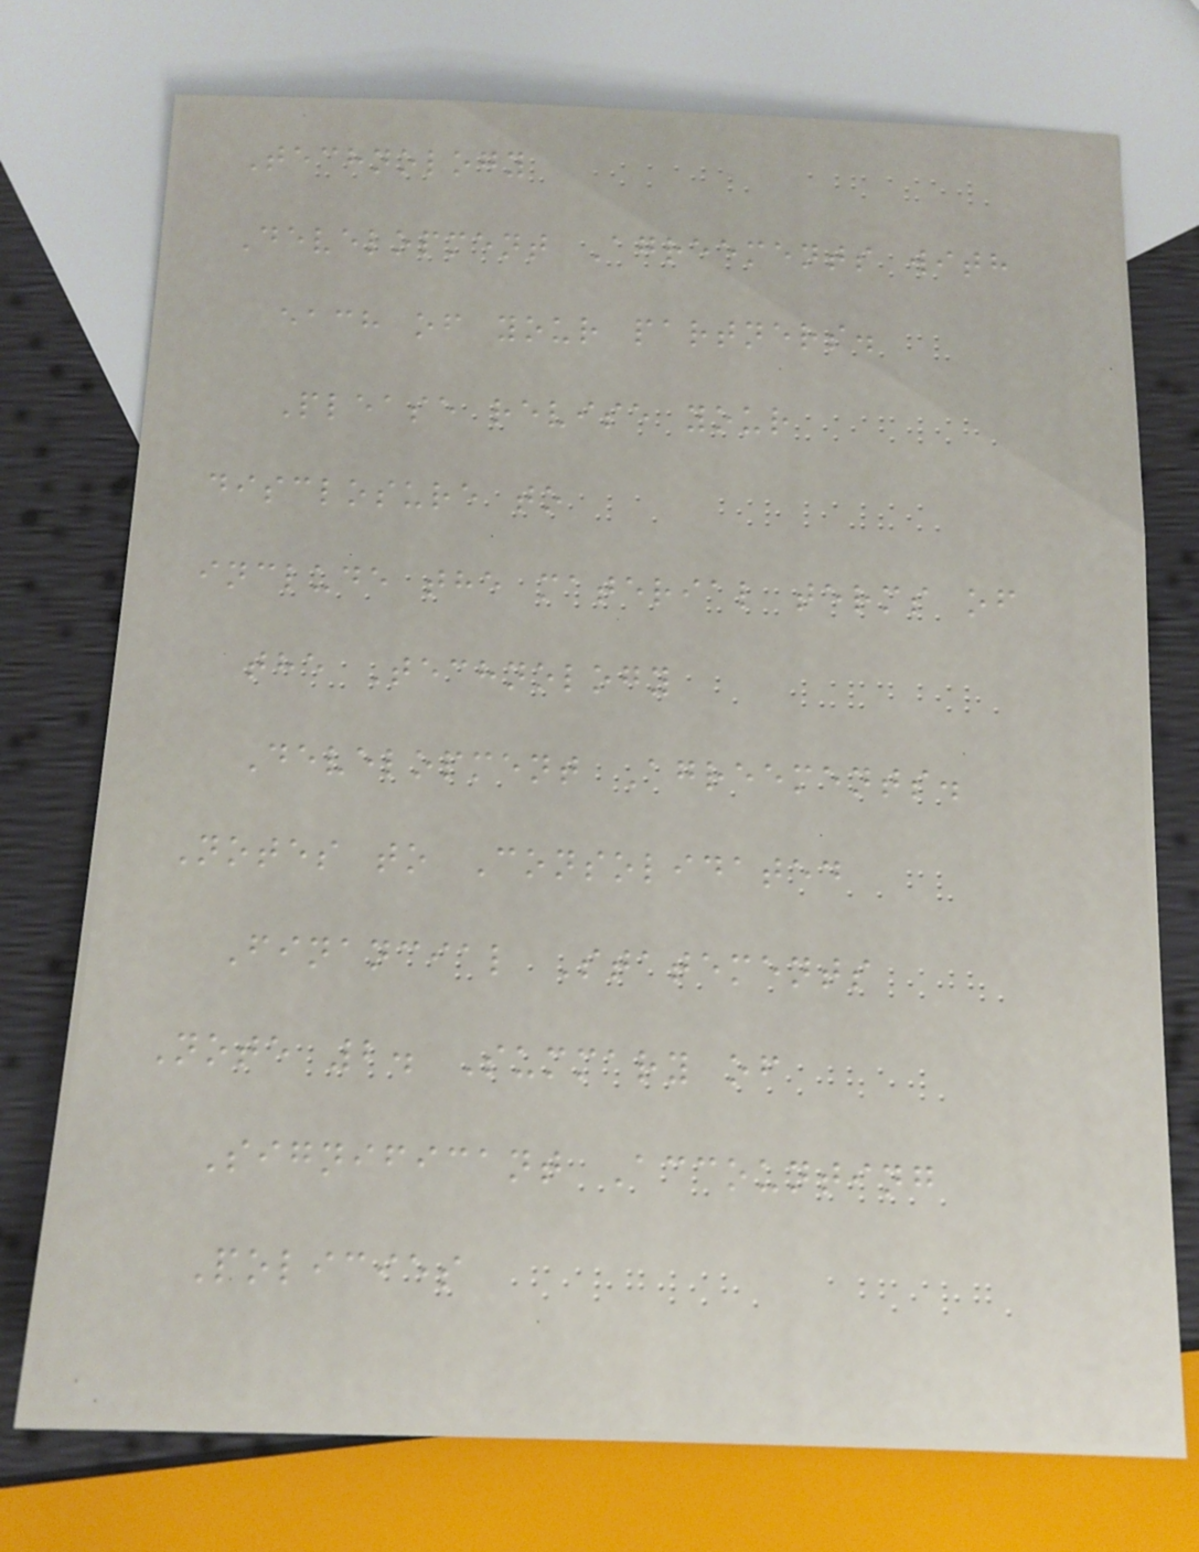Technology
Development Agreements with
each of your partners.
Please revise your
disclosure to
include the material terms of
the Technology
Development Agreements.
Notes to Consolidated
Financial Statements
Note 2. Summary of
Significant Accounting
Policies
